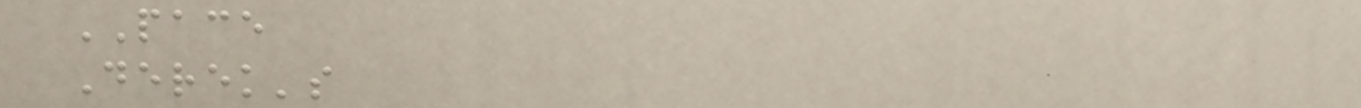PACE
Derek's
